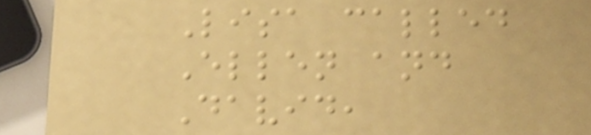Lisa called
Ellen and
David,
